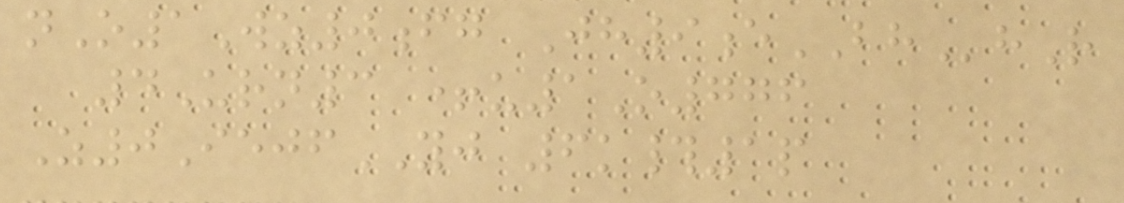nO1Wz0fg Jh9eBHhR
4Urn3 +u1O776
Z0IejfYJ 6k#1p
